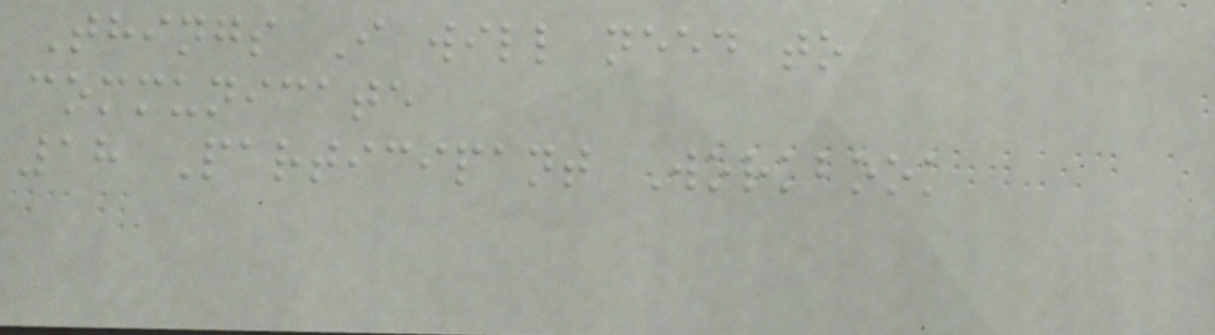Things I will need to
communicate
18 Participant Workbook
